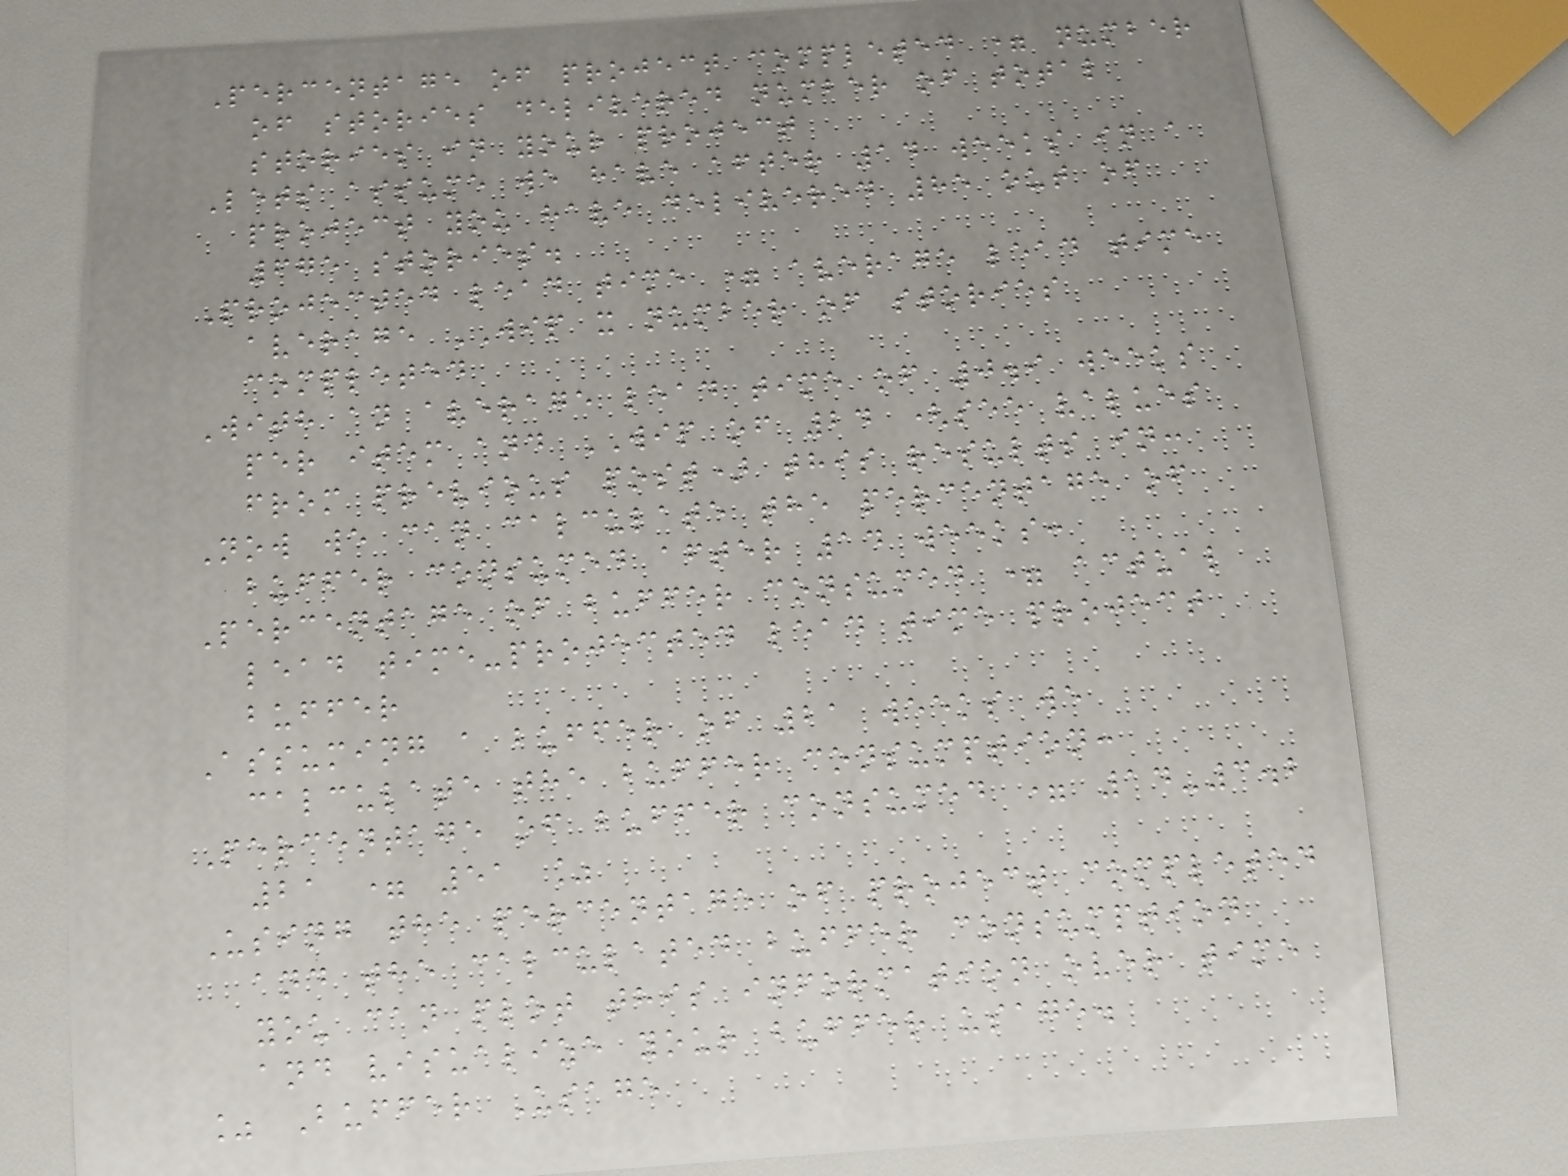Percentage of project completed = number
of stories delivered number of total
stories in your project
Lets assume we have after 14 weeks in a
project you have delivered 85 out of
675 stories.
Projected lead time = average lead time
average WIP x number of stories
completed
With an average lead time of 0.9 weeks
per item and WIP of 24 (see values
from previous post) this results in:
Now we can calculate the percentage of
buffer consumed after 14 weeks:
Percentage of buffer consumed = actual
lead time-projected lead time project
buffer
Assuming a buffer of 21 weeks we
calculate the buffer consumption:
Percentage of buffer consumed = 14-3.2
21 = 51 %
Using the percentage of project completed
and the calculated buffer consumption
you can plot this information over time
and visualize your buffer usage.
% Buffer Usage
